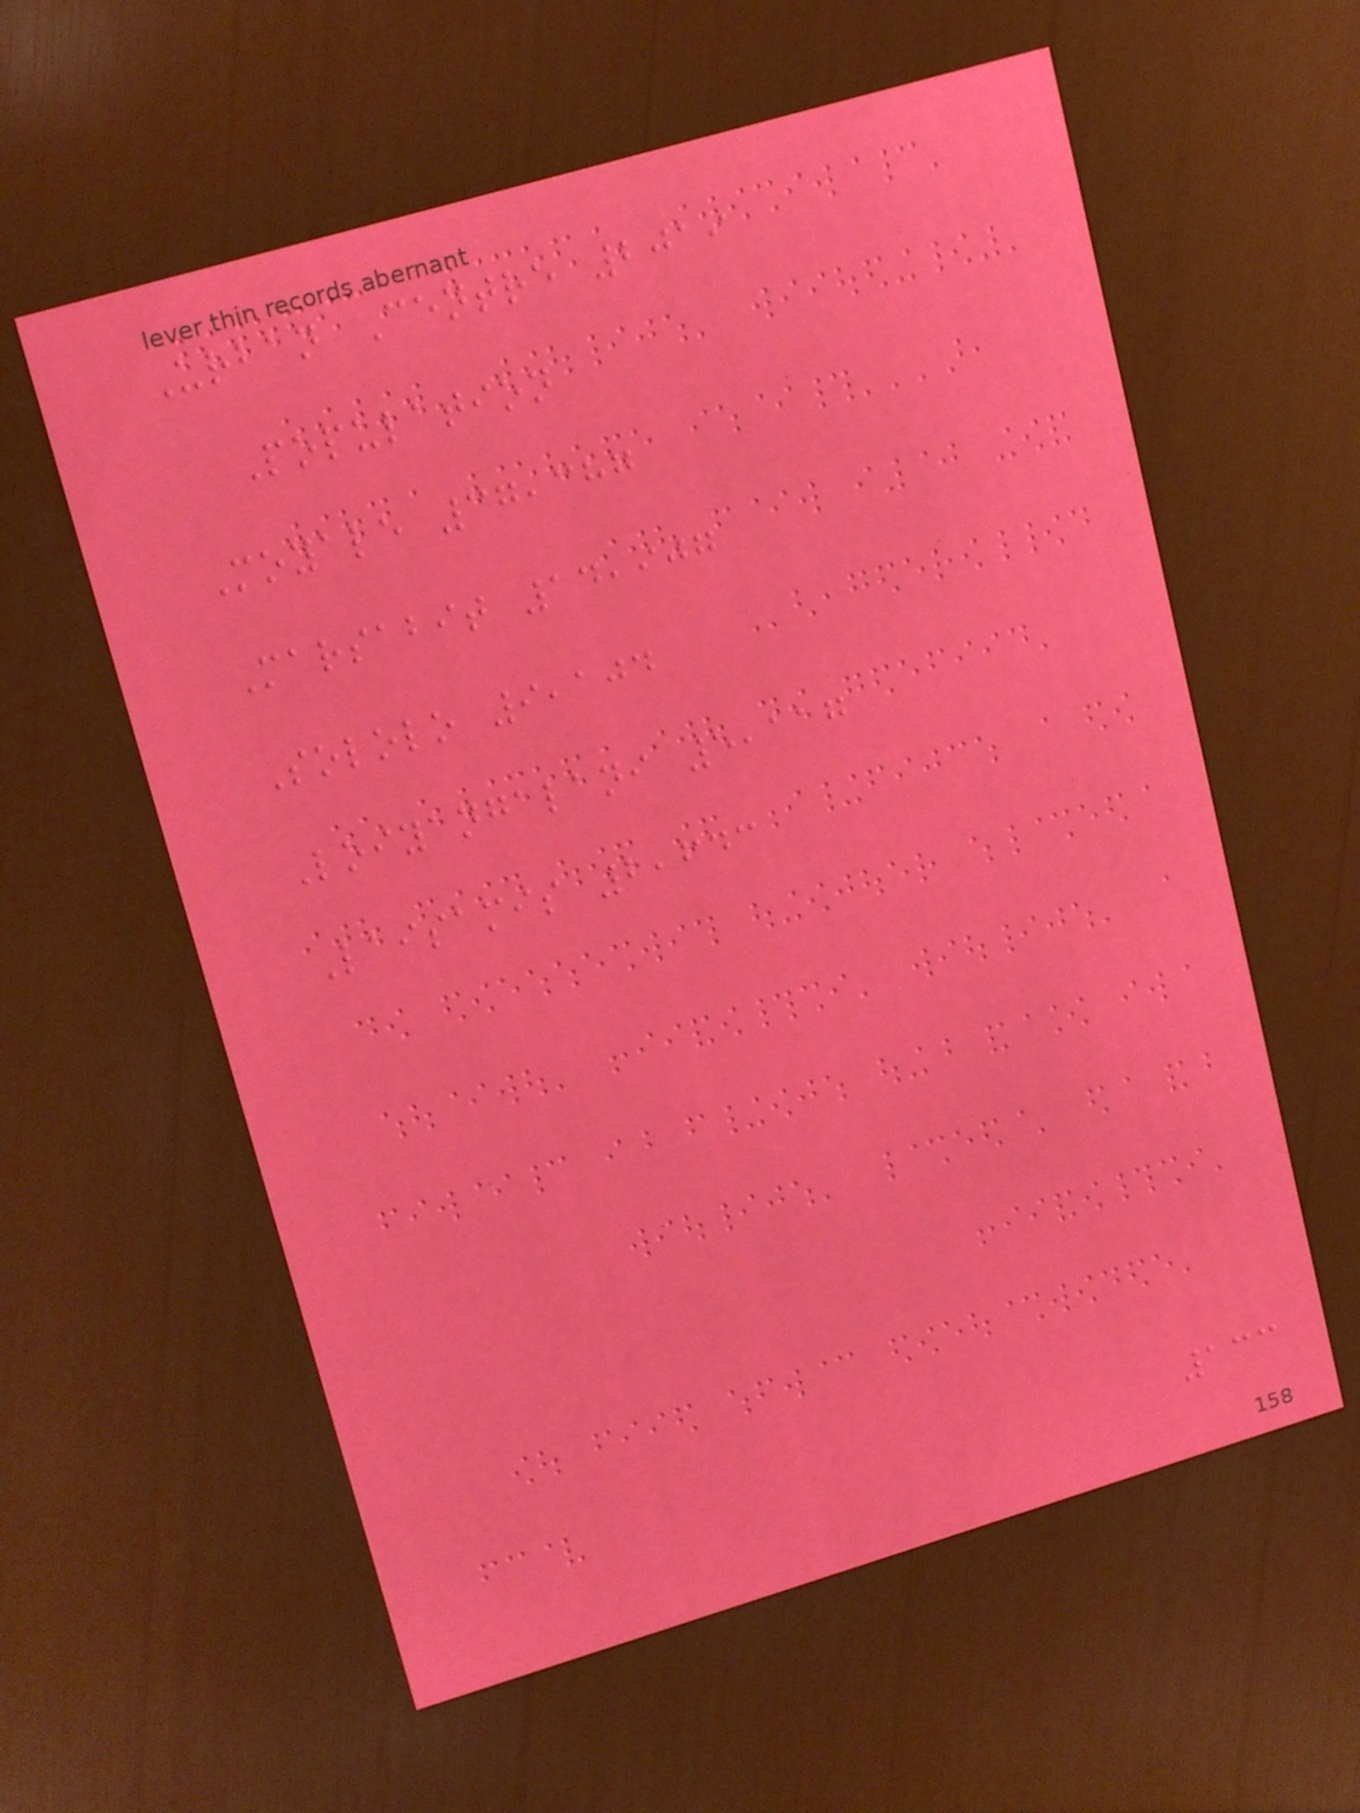Urban Centre 2019
Population
Moyale 37,387
Marsabit 14,907
Sololo 9,104
Loiyangalani 5,117
Laisamis 2,643
133
